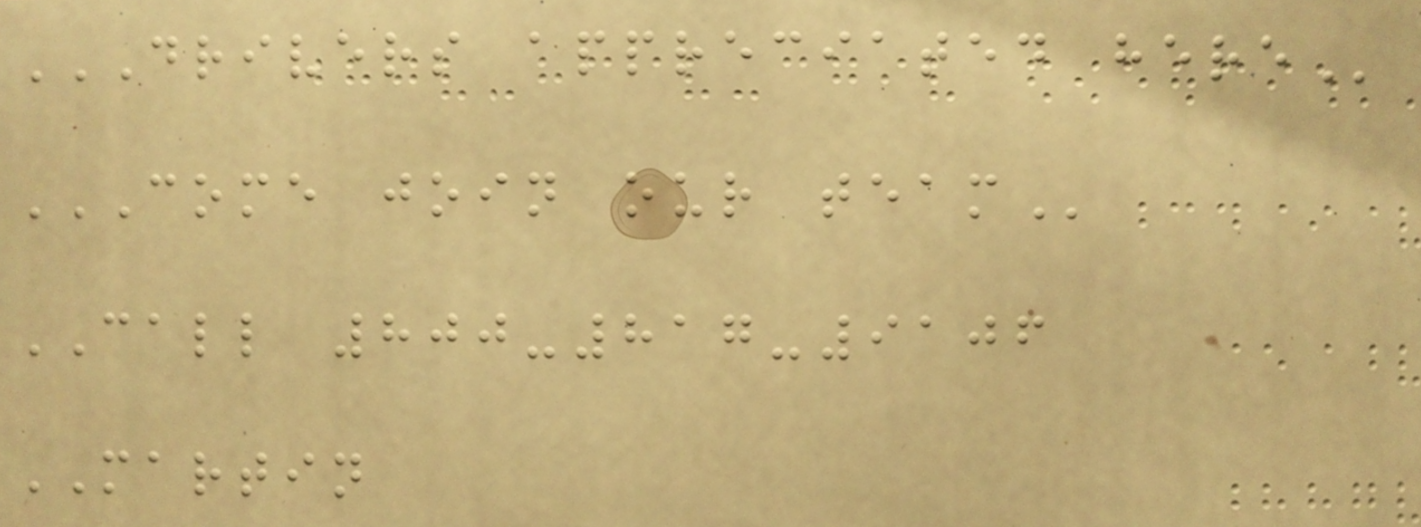DRIVERS APPRECIATED HERE
COME JOIN OUR TEAM
CALL 800-817-9106
MARTIN
